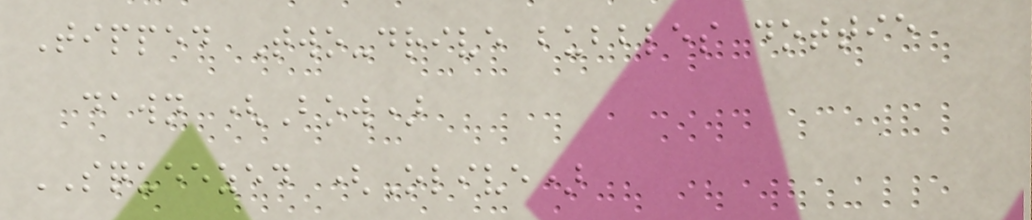Tipped Two-drive bubbles dottie
dawn (Bow)
SQUEEZED (Olive)
